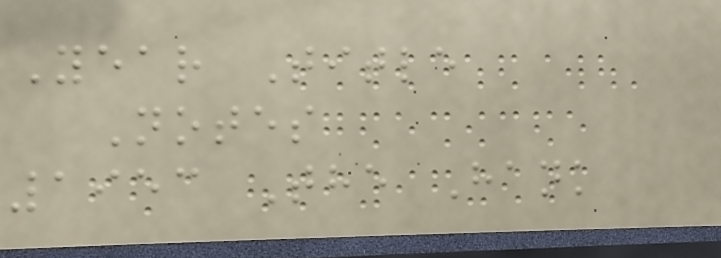Year Title
Notes
1953 The Hank
